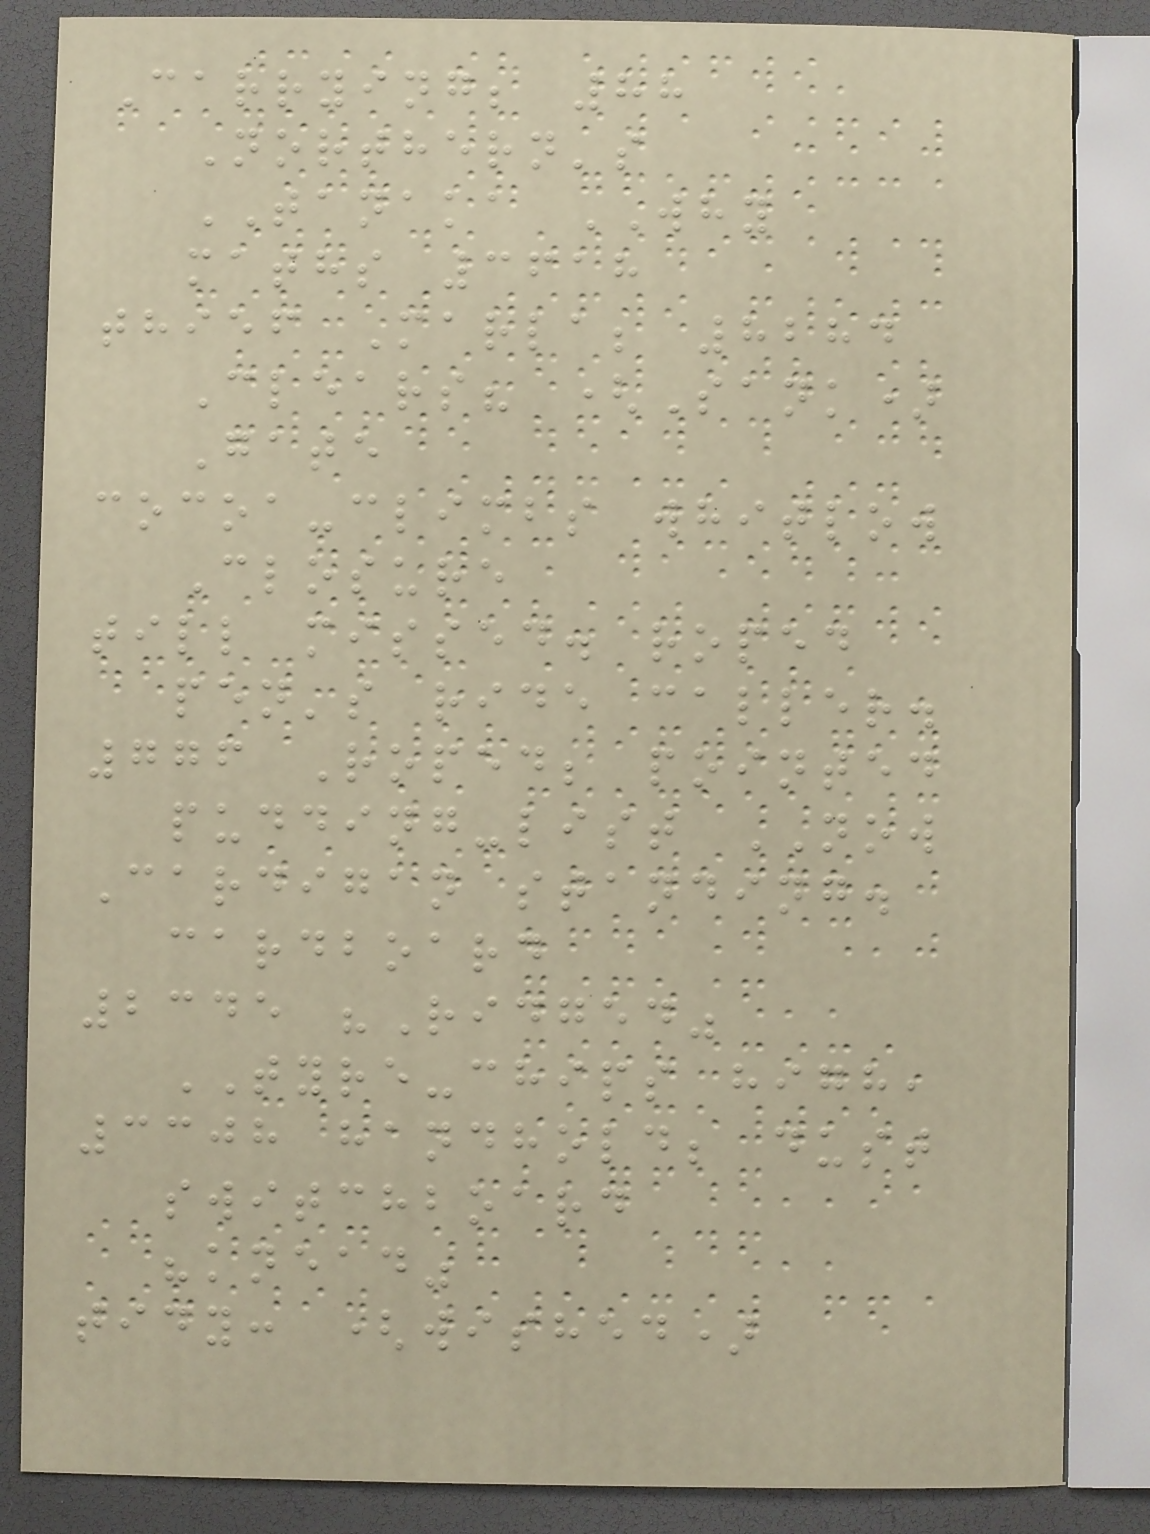Carrying; 88
Northern's
TANAKA WHY
maths 3618
thief Marla; 8284
Clears? (Sank)
Gate
cocoa-climbs whitlow
Closure
till missed. roped
pen's ride caller.
776 Roped; pointed
pudding-list NOW
Cardigan standing.
cardboard
2345 "Ridged"
TYRE-chips high,
3308 handhold; dust
switchboard
"knead"
tidy: (wished)
